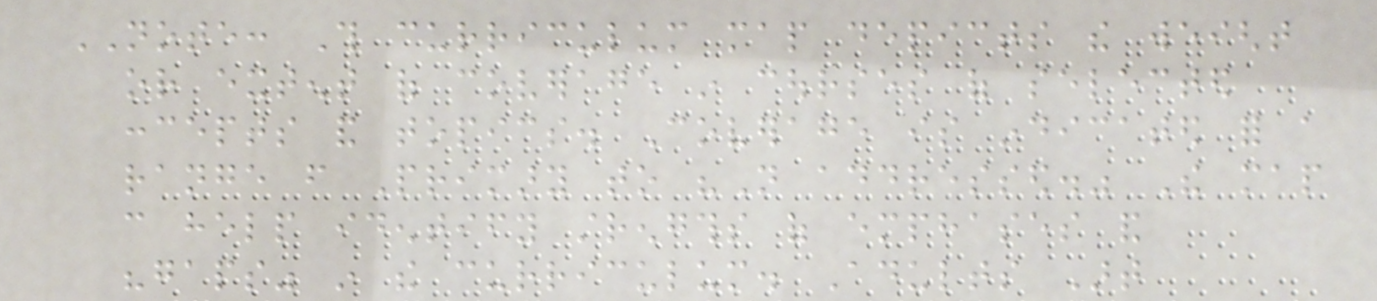NOTE: This curriculum map depicts the weight
or extent of coverage in courses of selected
concepts and topics. Coverage is indicated for a
range from Primary to "Not addressed." The map
can help identify strengths of emphases and
"gaps" in the curriculum. Adults Art
